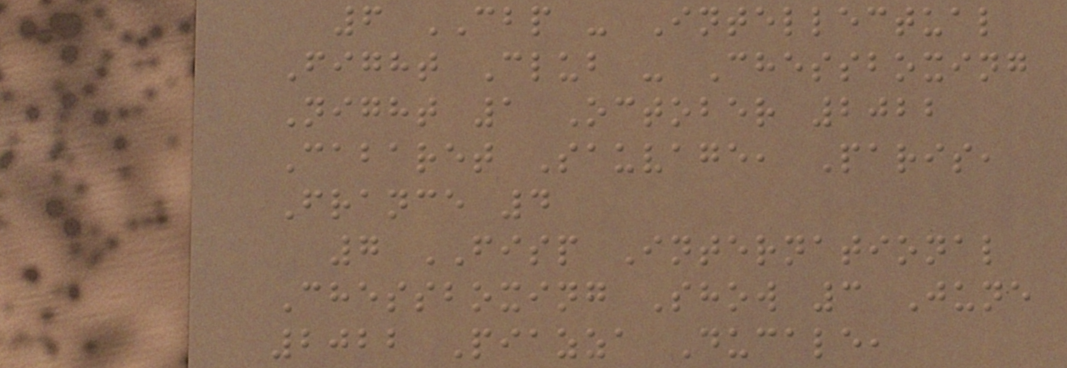6 CBP - Intellectual
Fight Club - Chessboxing
Night 1 October 2022
Cabaret Sauvage, Paris,
France 4
7 FISP International
Chessboxing Show 3 June
2022 Piazza Ducale,
